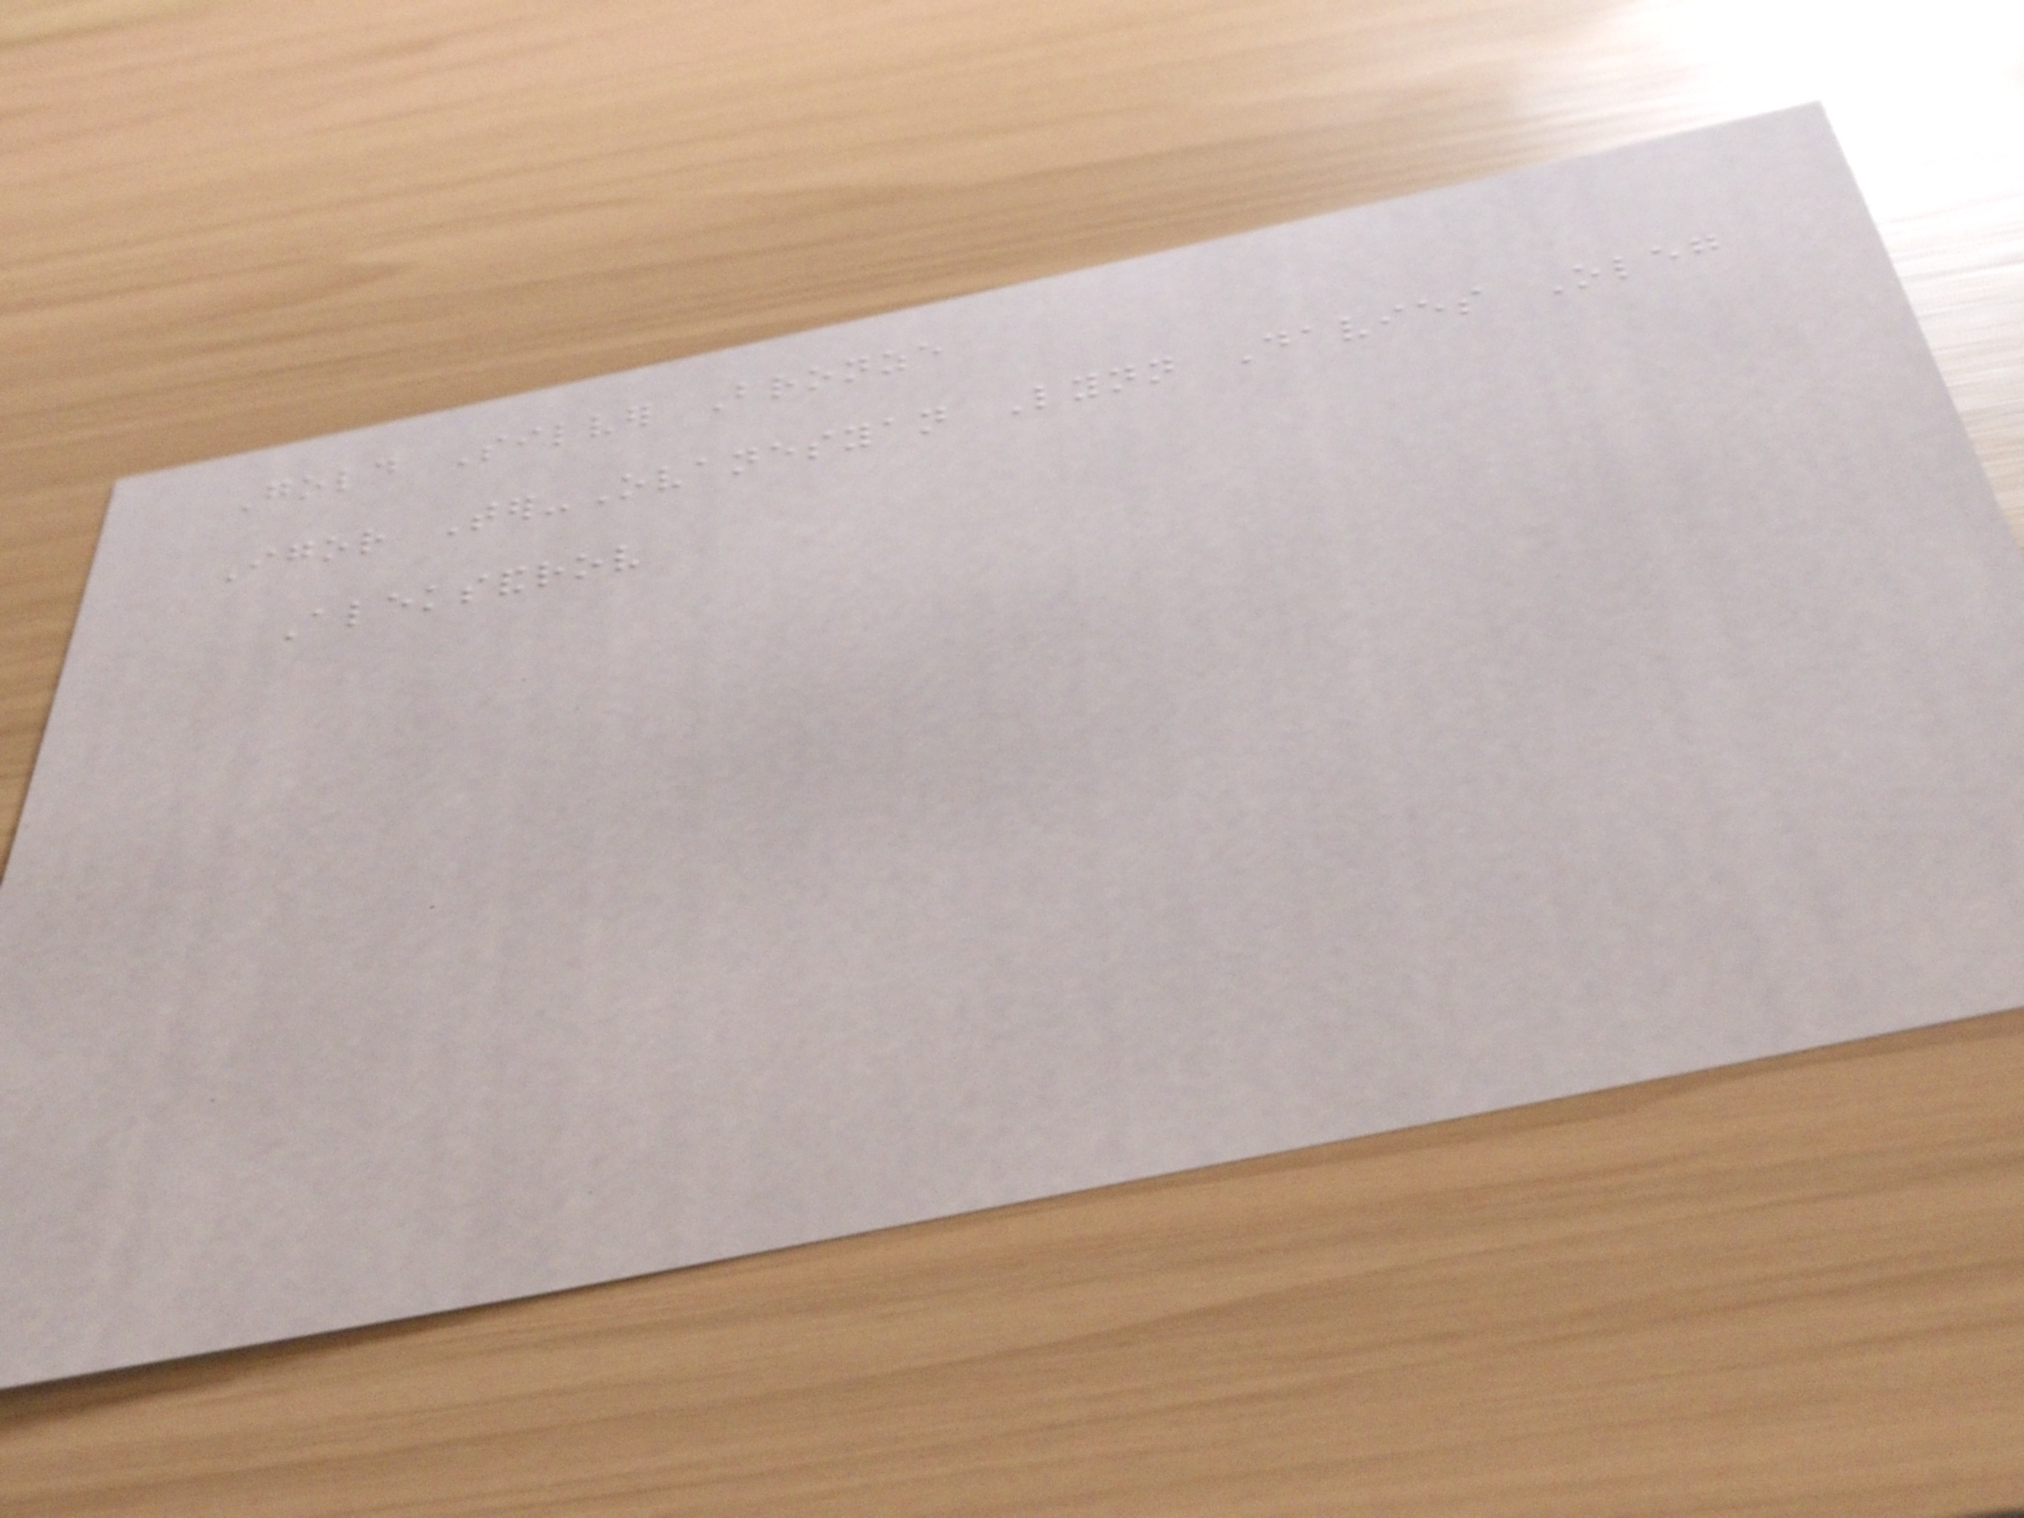Gold Silver Bronze
Igor Ter-Ovanesyan Lynn Davies Oleg
Aleksandrov
